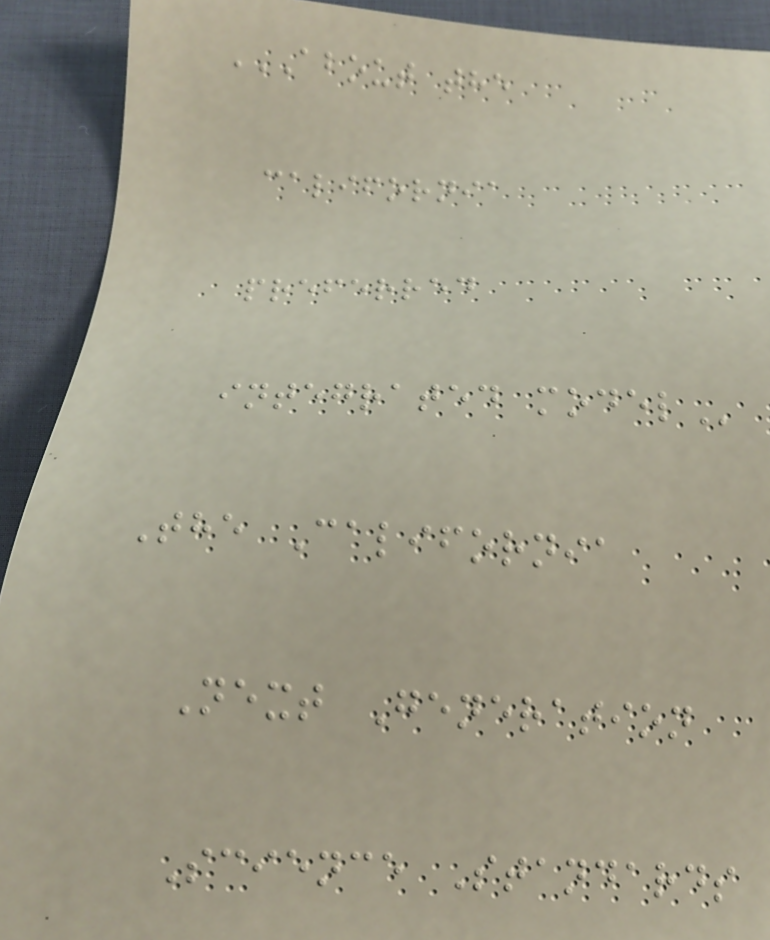ABOUT THE
CALIFORNIA
PREFERRED
INTEGRATED MODEL
The California
Next Generation
Science Standards
